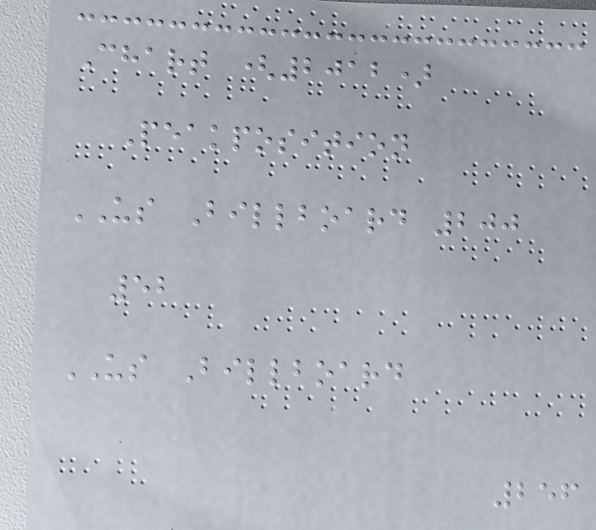Chart (2012)
Peakposition
US Billboard 200
52
US Billboard
256
